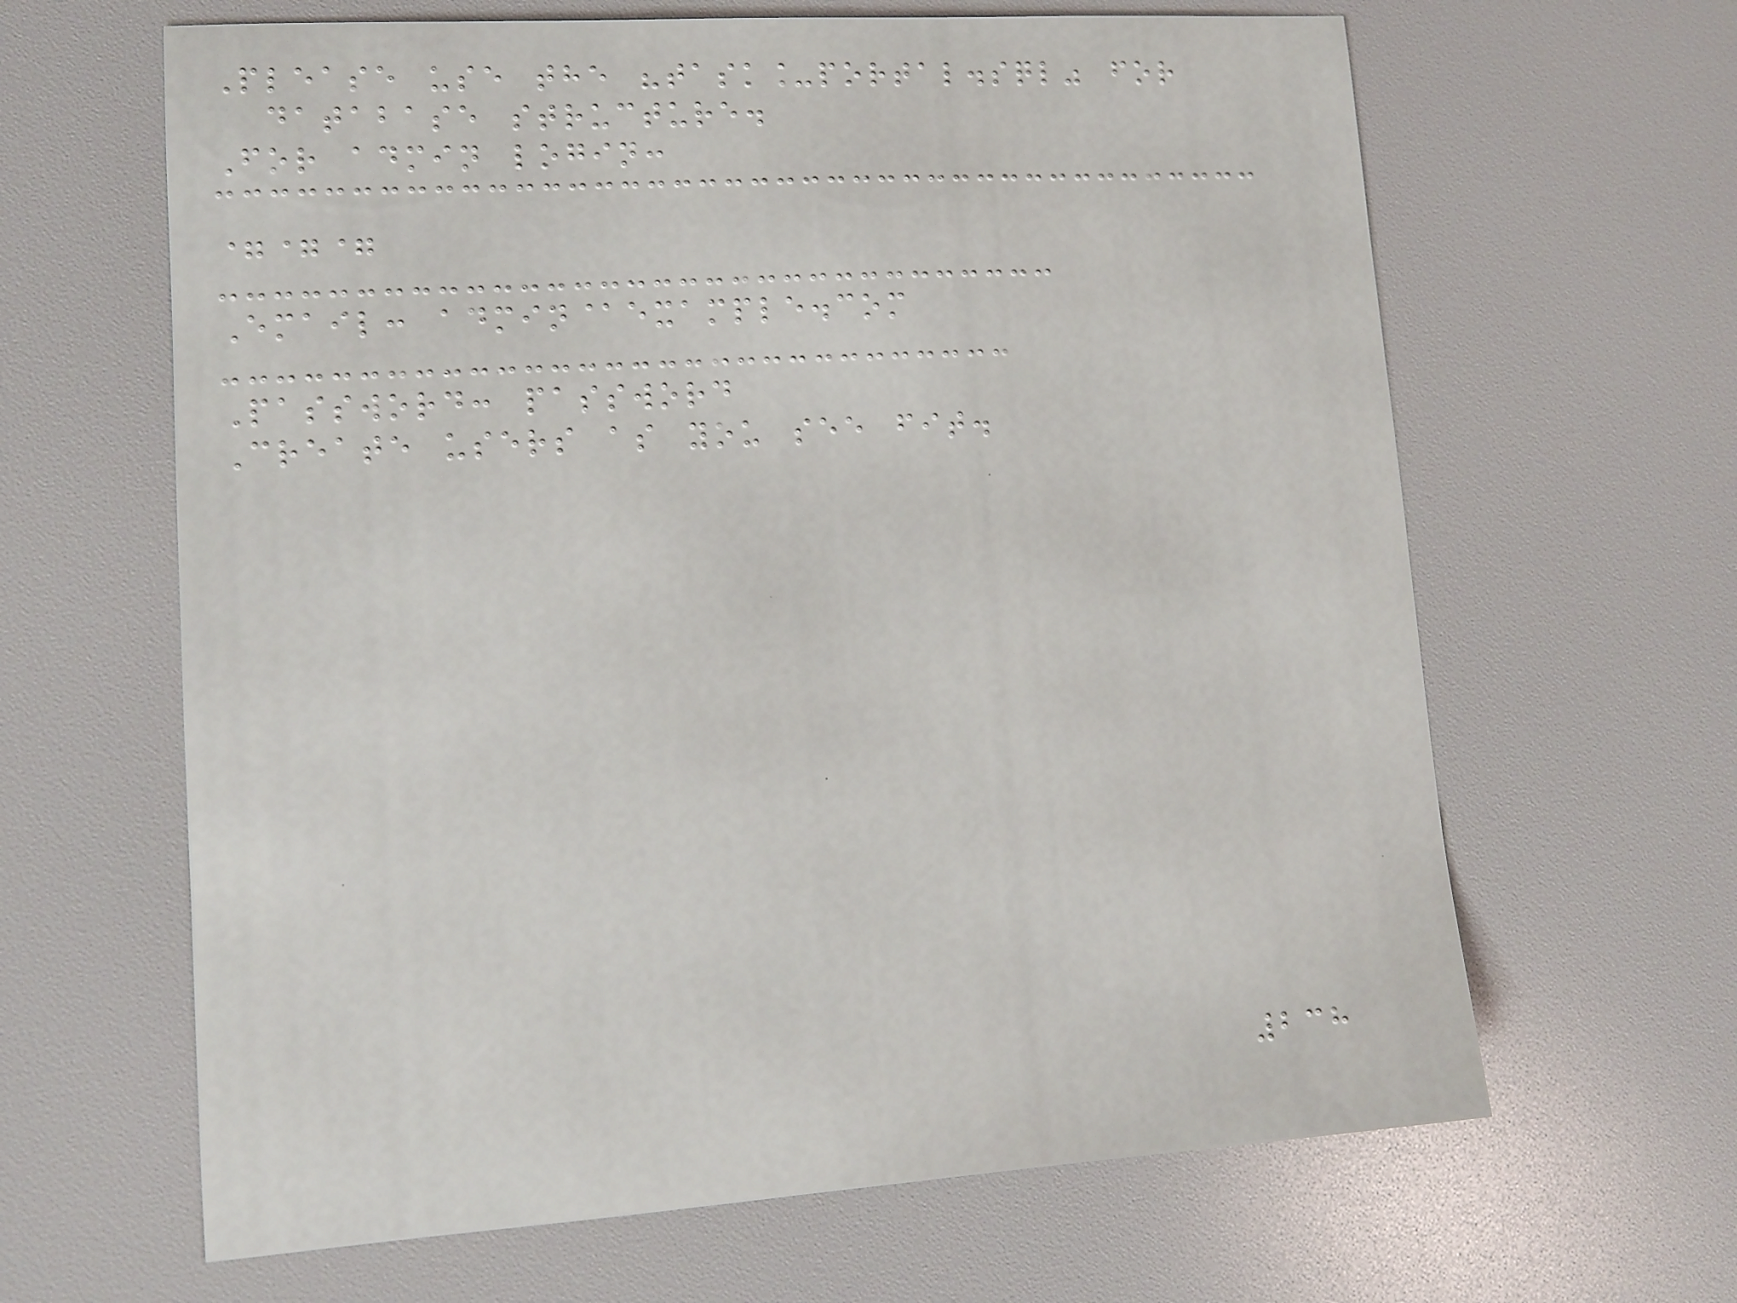Please use the "task_portal.sql" for
database structure.
For admin login:
===
Email: admin@example.com
Password: password
Create users as you see fit.
238
